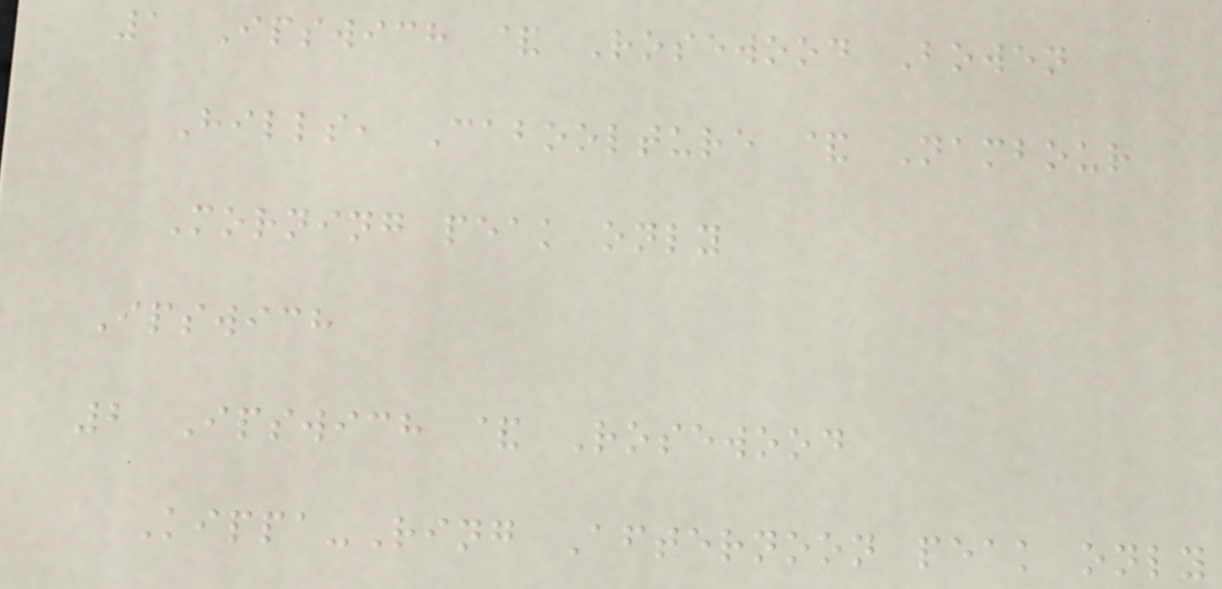1 Ipswich & Rosewood Bowen
Hills, Caboolture & Nambour
Morning peak only
Ipswich
2 Ipswich & Rosewood
Kippa-Ring Afternoon peak only
